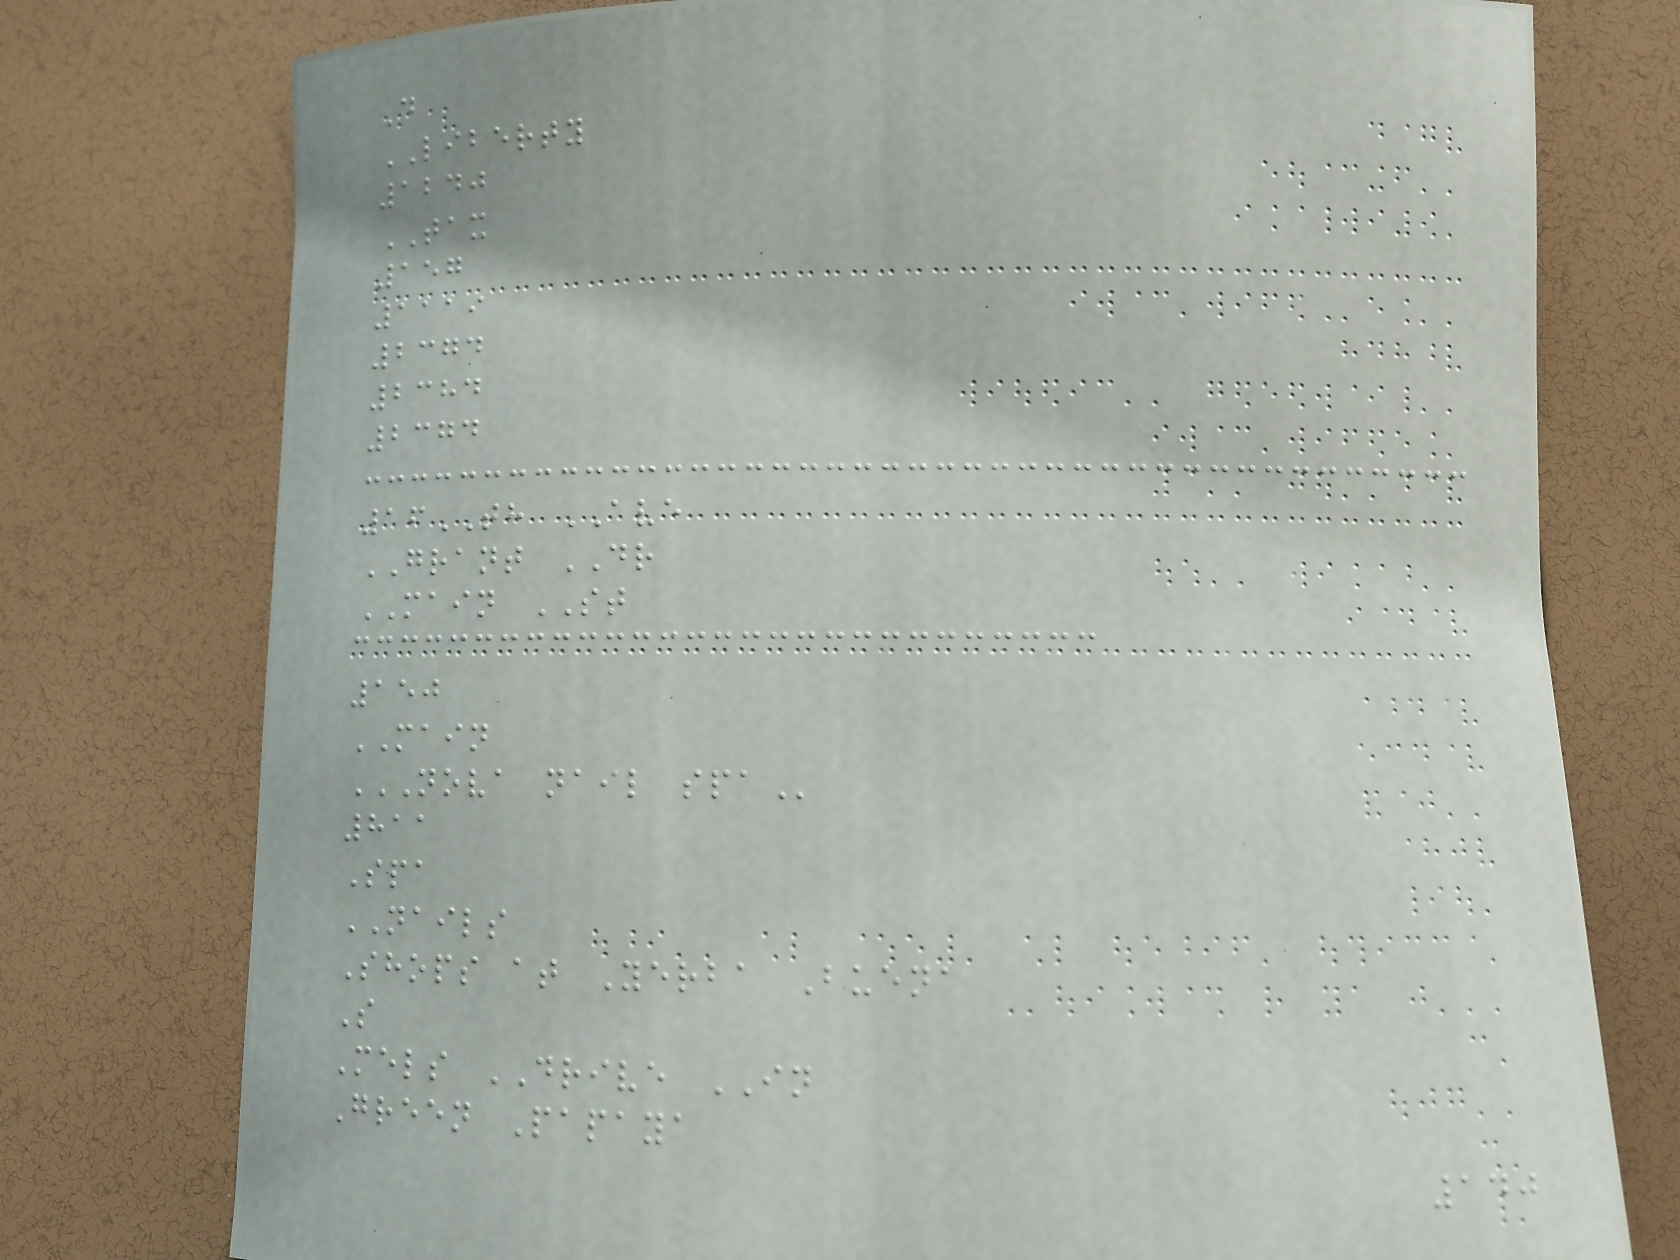D
LIBERTY
1240
TAX
157
1119
2374
2384
2374
16TH AVE
GRANT DR
MAIN ST
150
MAIN
NOVA NAIL SPA
811
Spa
NAILS
Shops at Yerba Buena
S
Mels DRIVE IN
Green Papaya
140
